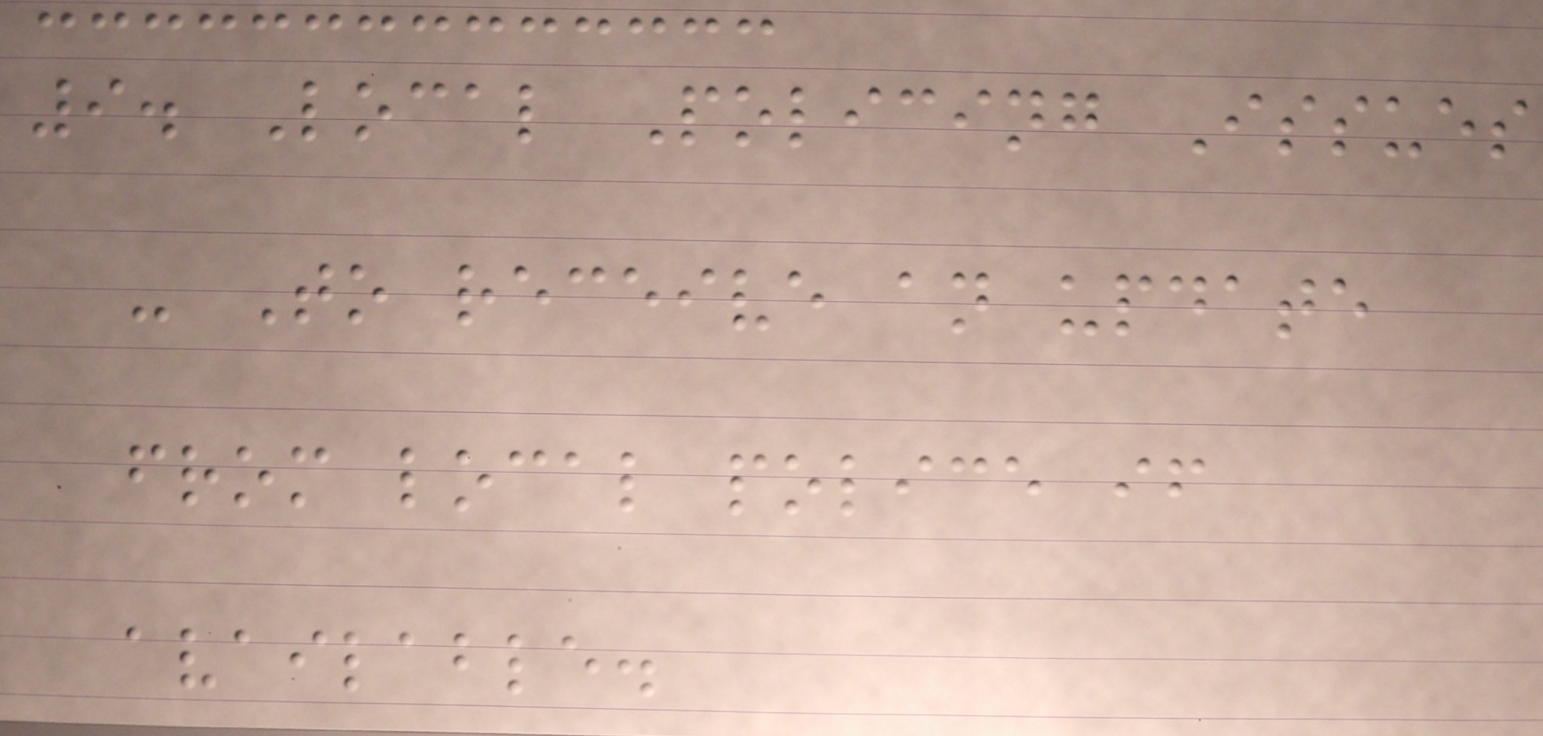9. Local Policing Issues
- To receive an update
from local police if
available.
